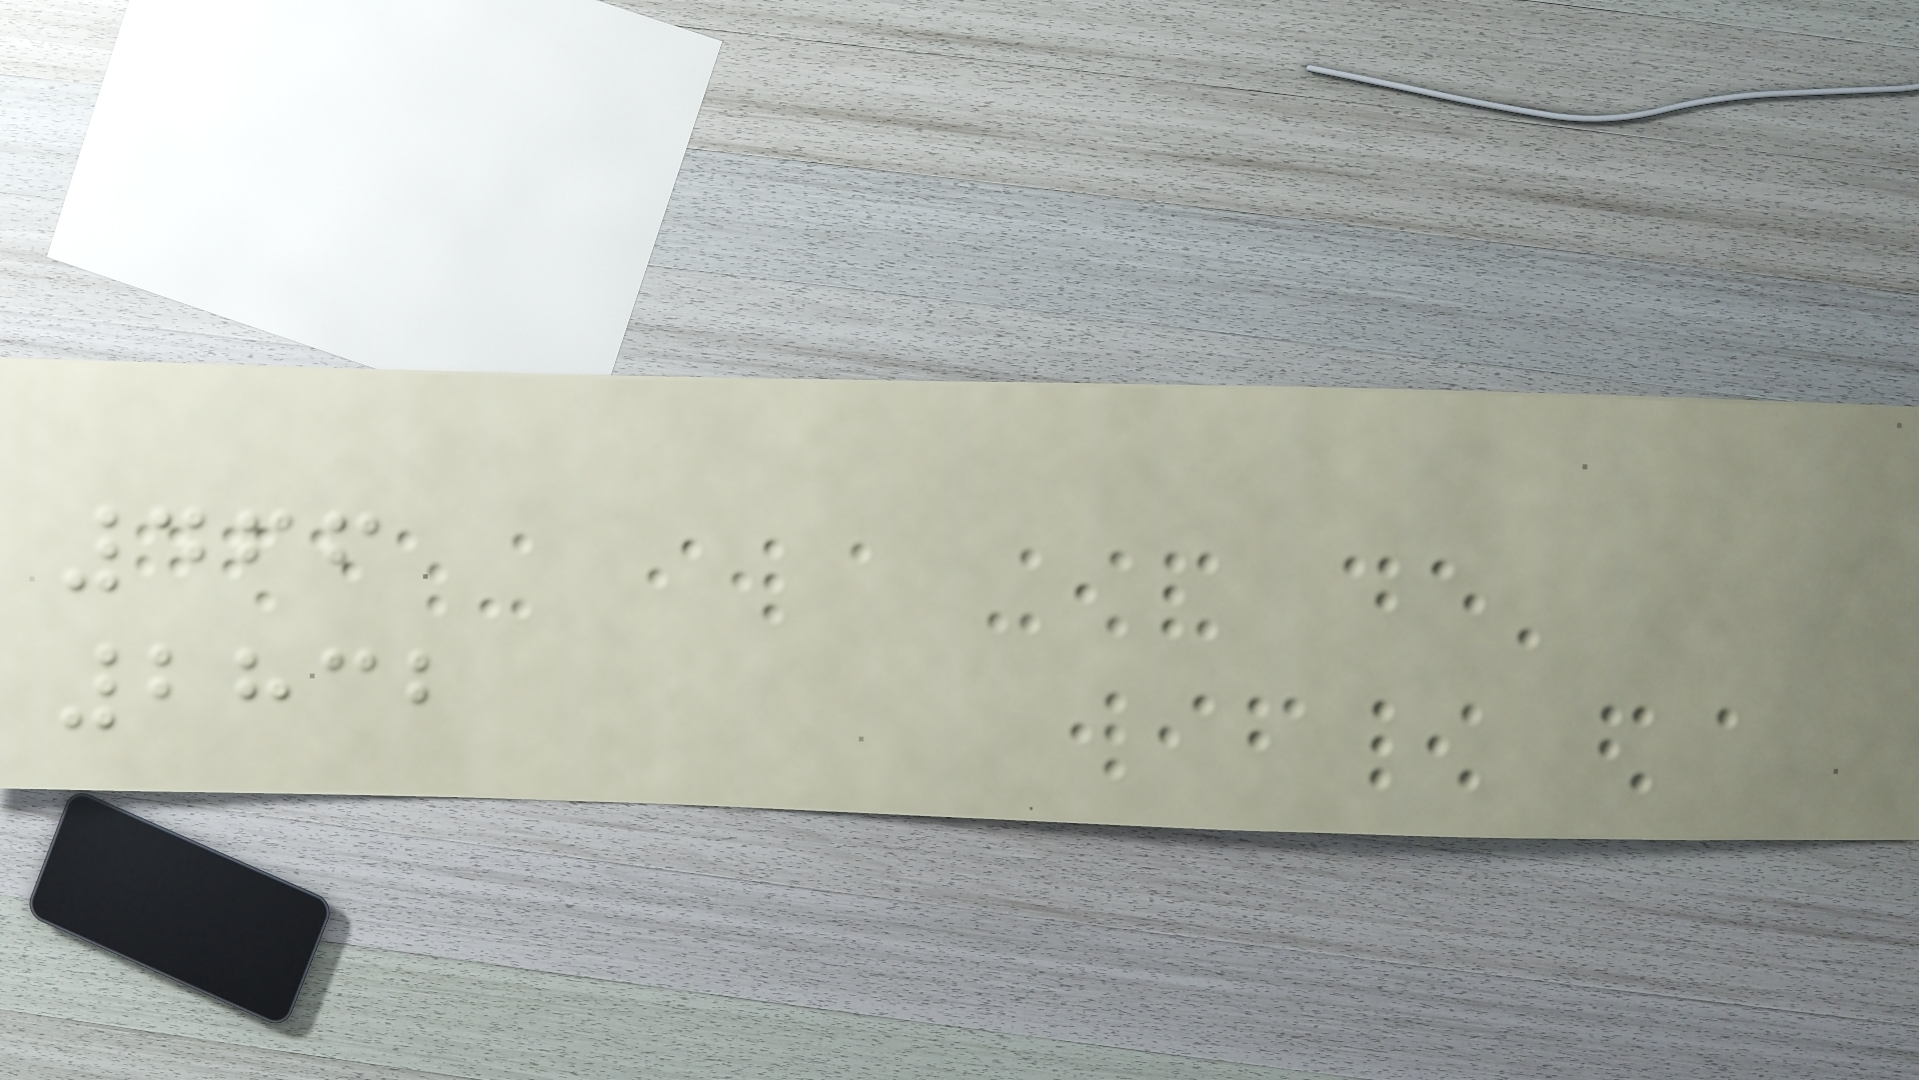466
2832
